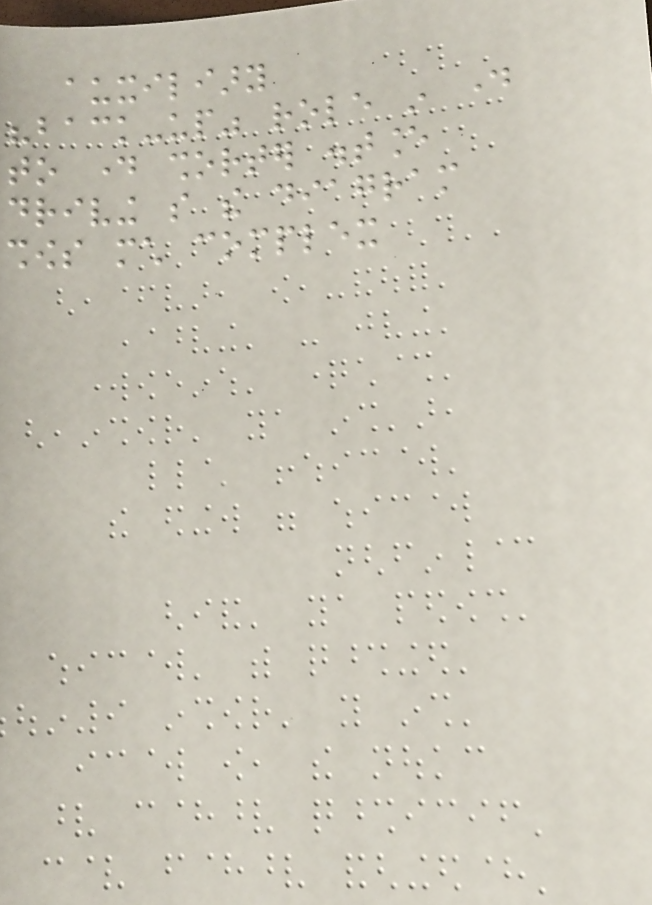auxiliary
"back-up" role in day
to day shorter distance
driving so the diagram
shows much complex
